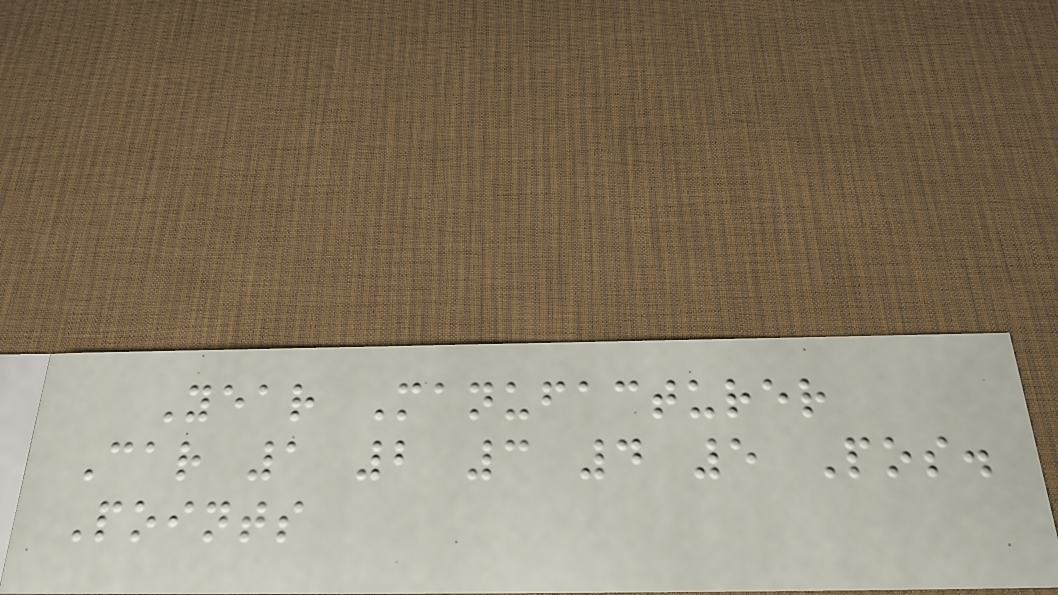Year Manufacturer
Car 1 2 3 4 5 Pos.
Points
